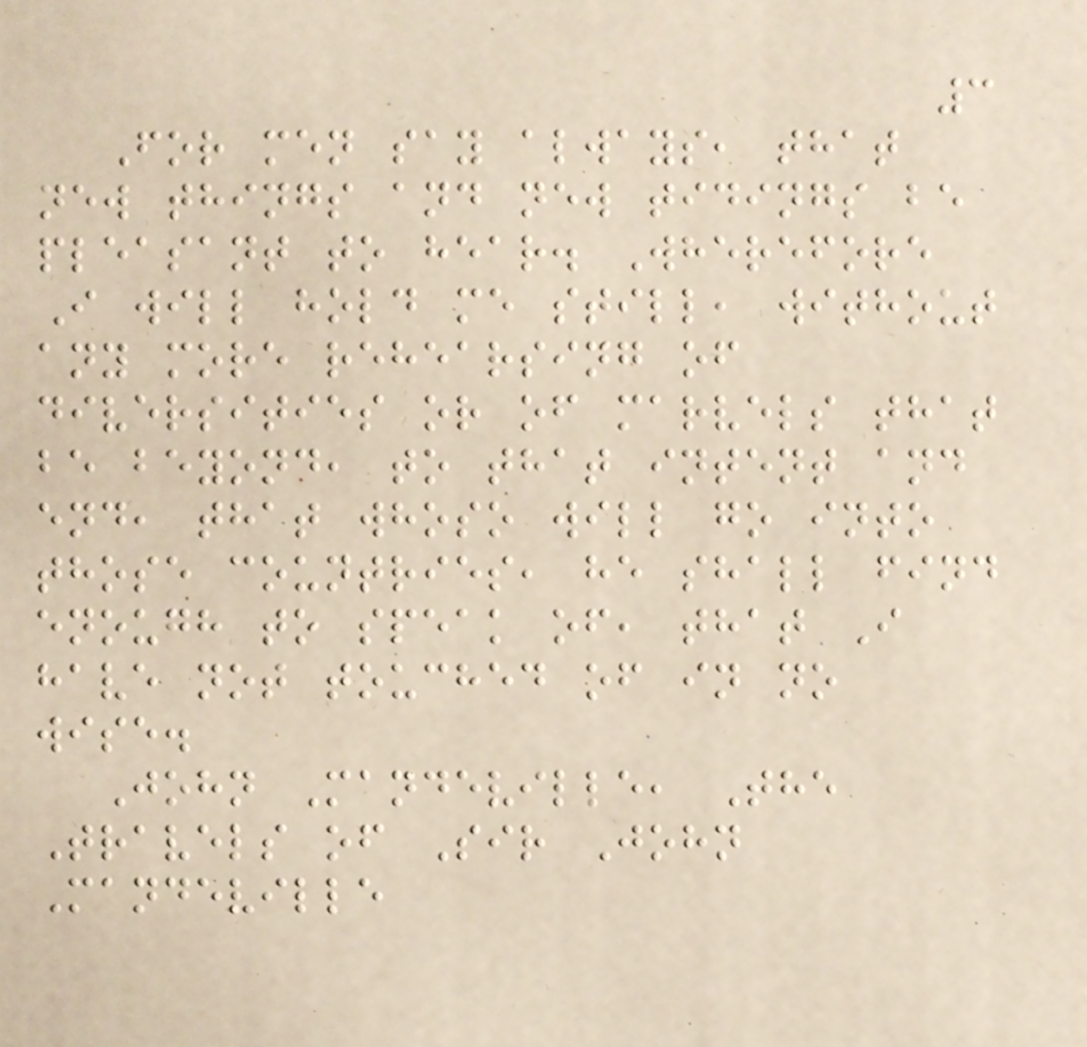3
For men say always, that
new things and new tidings be
pleasant to hear. Wherefore
I will hold me still, without
any more rehearsing of
diversities or of marvels that
be beyond, to that intent and
end, that whoso will go into
those countries, he shall find
enough to speak of, that I
have not touched of in no
wise.
John Mandeville, The
Travels of Sir John
Mandeville
